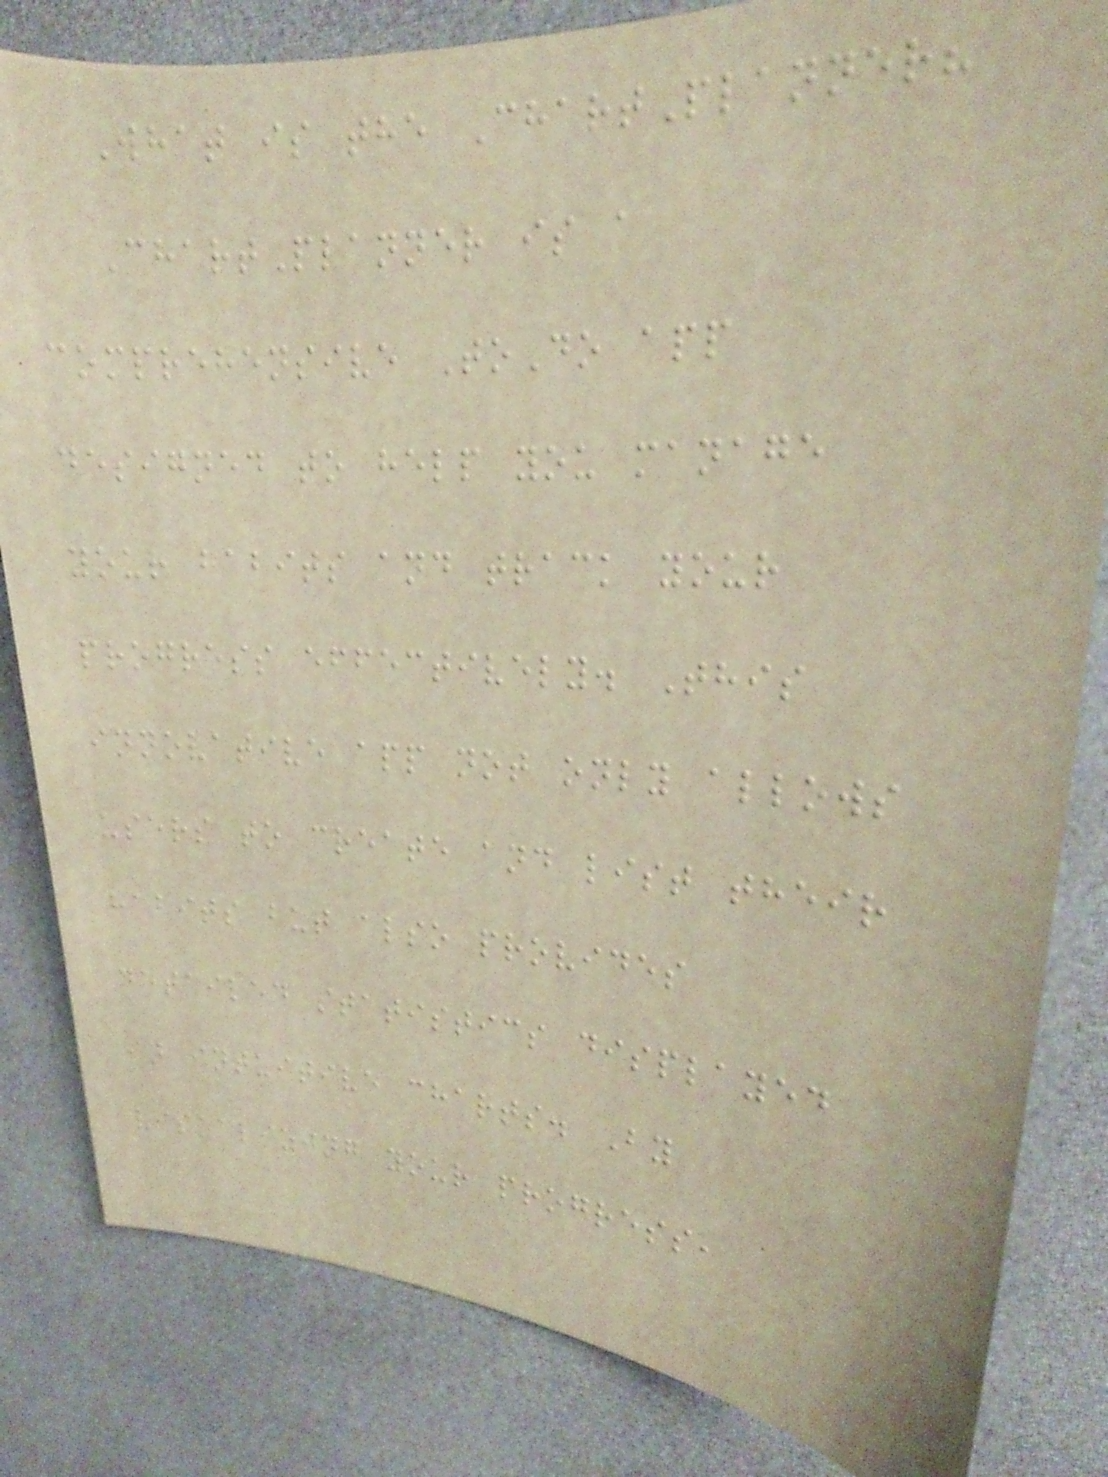What is the ChartPlanner?
ChartPlanner is a
comprehensive ToDo app
designed to help you manage
your habits and track your
progress effectively. This
innovative app not only allows
users to create and list their
habits but also provides
detailed statistics displayed
in intuitive charts. By
visualizing your progress,
